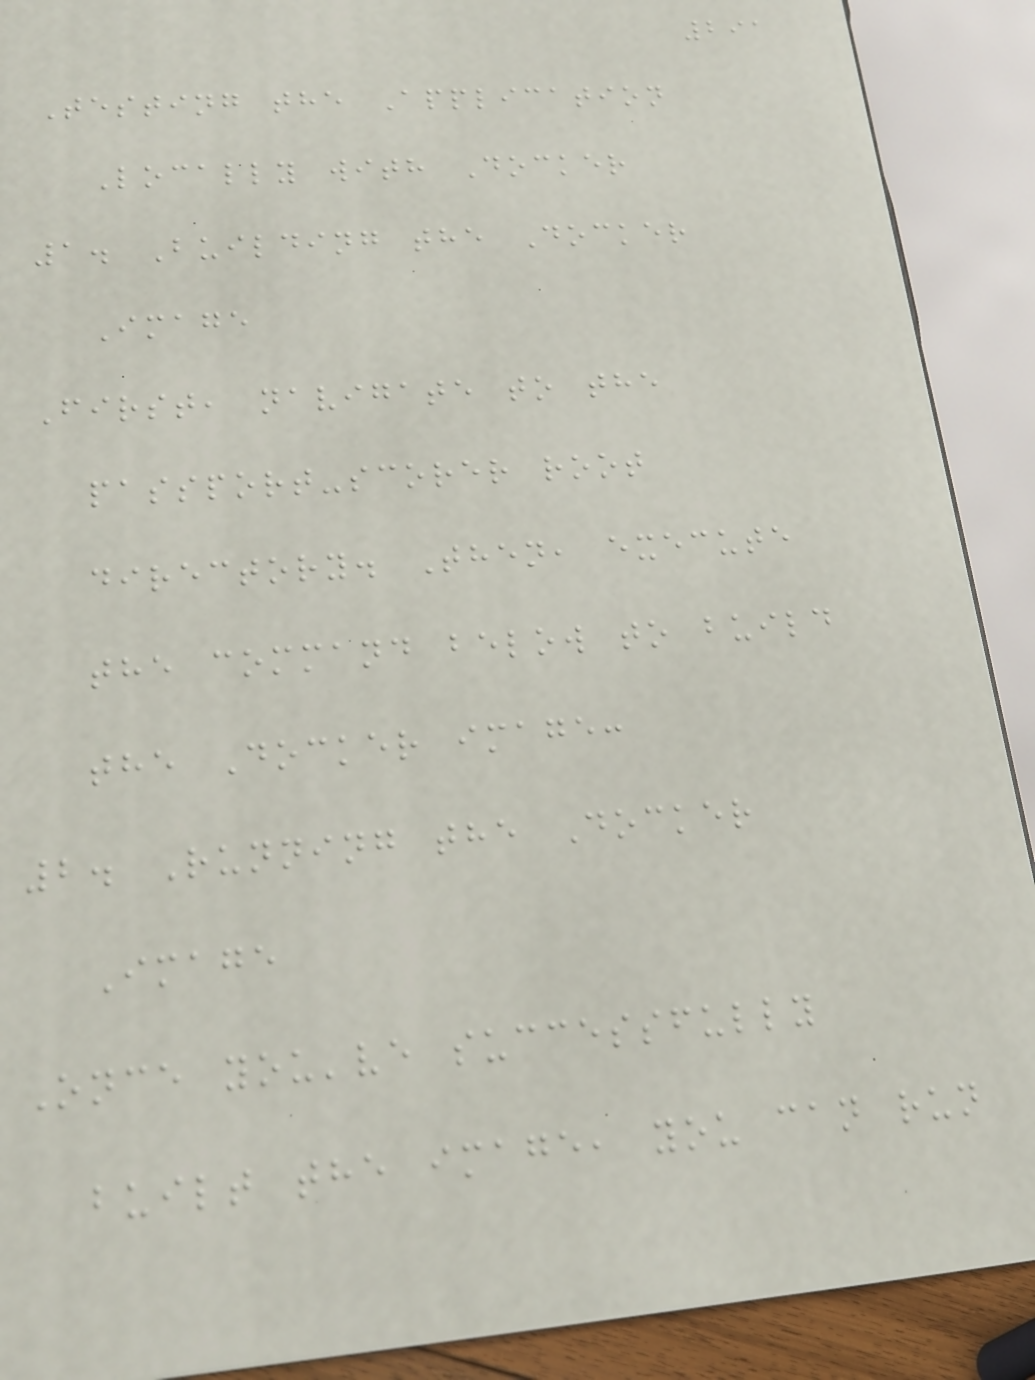291
Testing the Application
Locally with Docker
1. Building the Docker
Image
First, navigate to the
passport-scorer root
directory. Then, execute
the command below to build
the Docker image:
2. Running the Docker
Image
Once you've successfully
built the image, you can run
